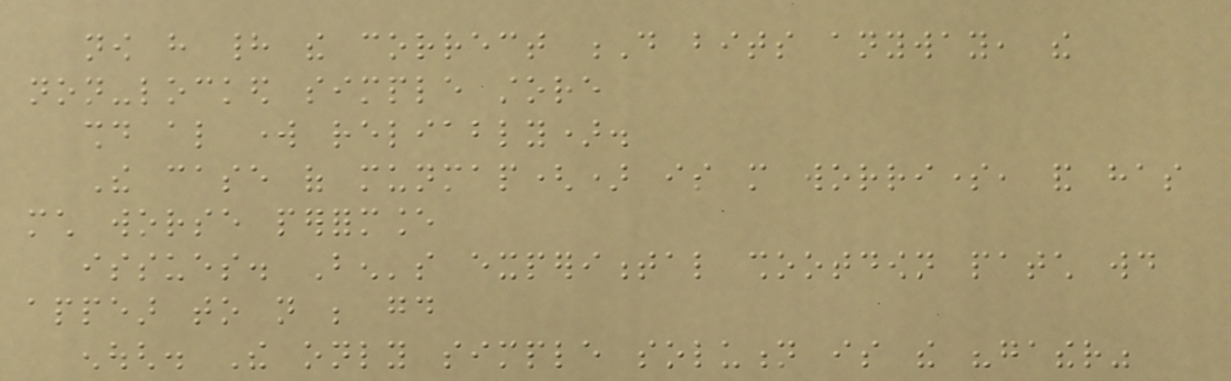now have had the correct D bits anyway, the
non-locked simple store
should also work reliably).
The case of munmap() is more worrisome, and has
much worse performance
issues. Ben's experimental shootdown patch would
appear to not be good
enough. The only simple solution is the "gather"
